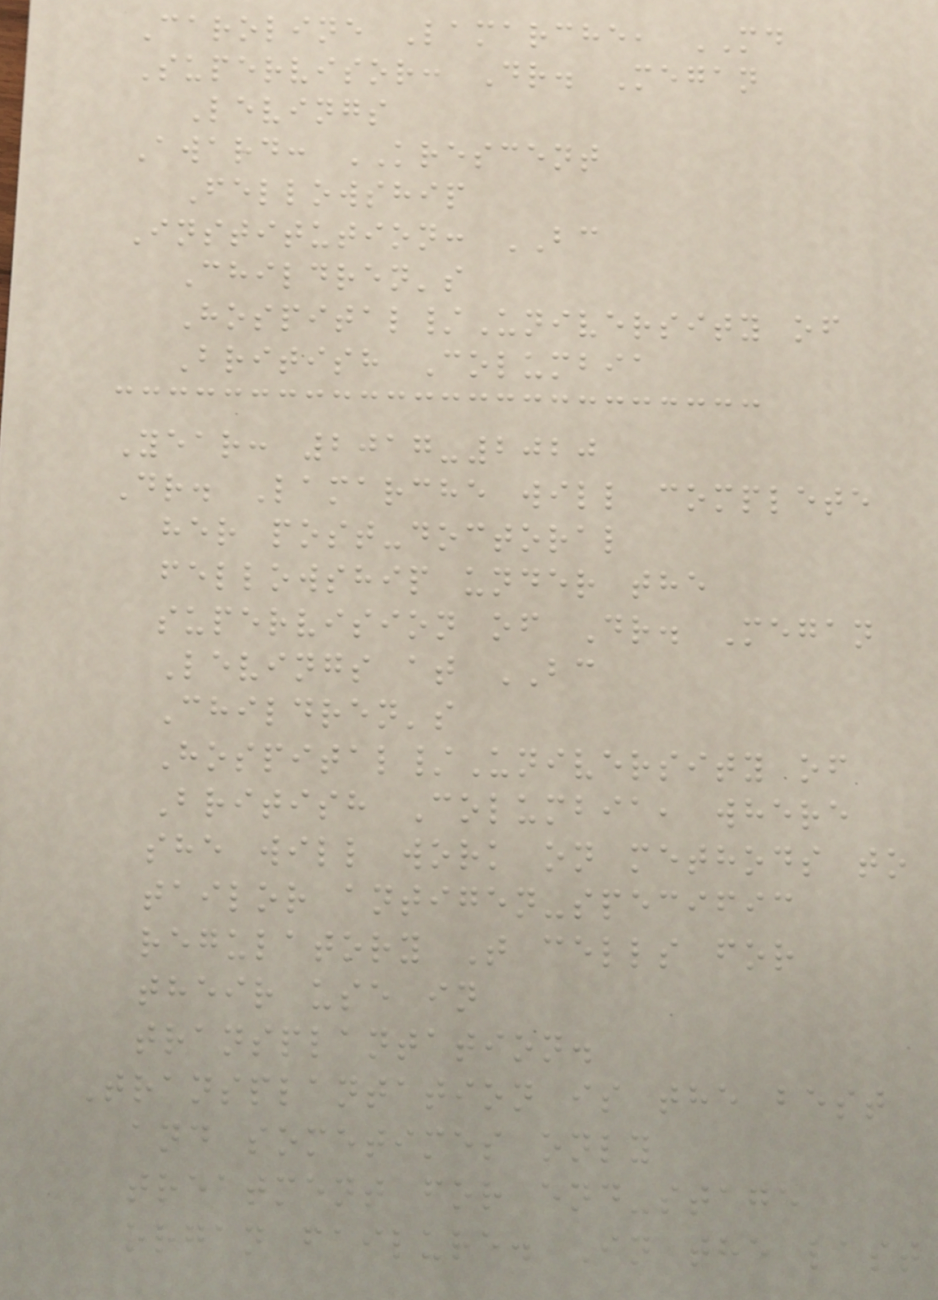Caroline Lamarche, MD
Supervisor: Dr. Megan
Levings
Award: KRESCENT
Fellowship
Institution: BC
Children's
Hospital/University of
British Columbia
Year: 2017-2020
Dr. Lamarche will complete
her post-doctoral
fellowship under the
supervision of Dr. Megan
Levings at BC
Children's
Hospital/University of
British Columbia, where
she will work on methods to
tailor antigen-specific
regulatory T cells for
their use in
transplantation.
Transplantation is the best
and sometimes only
treatment for end-stage
organ failure. In the last
